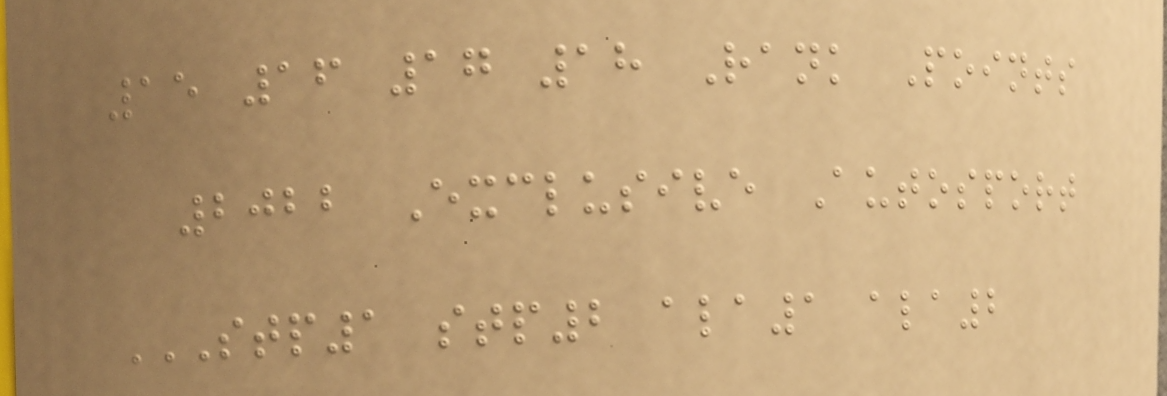15 16 17 18 Rank Points
2022 Exclusive Autosport
STP1 STP2 ALA1 ALA2
